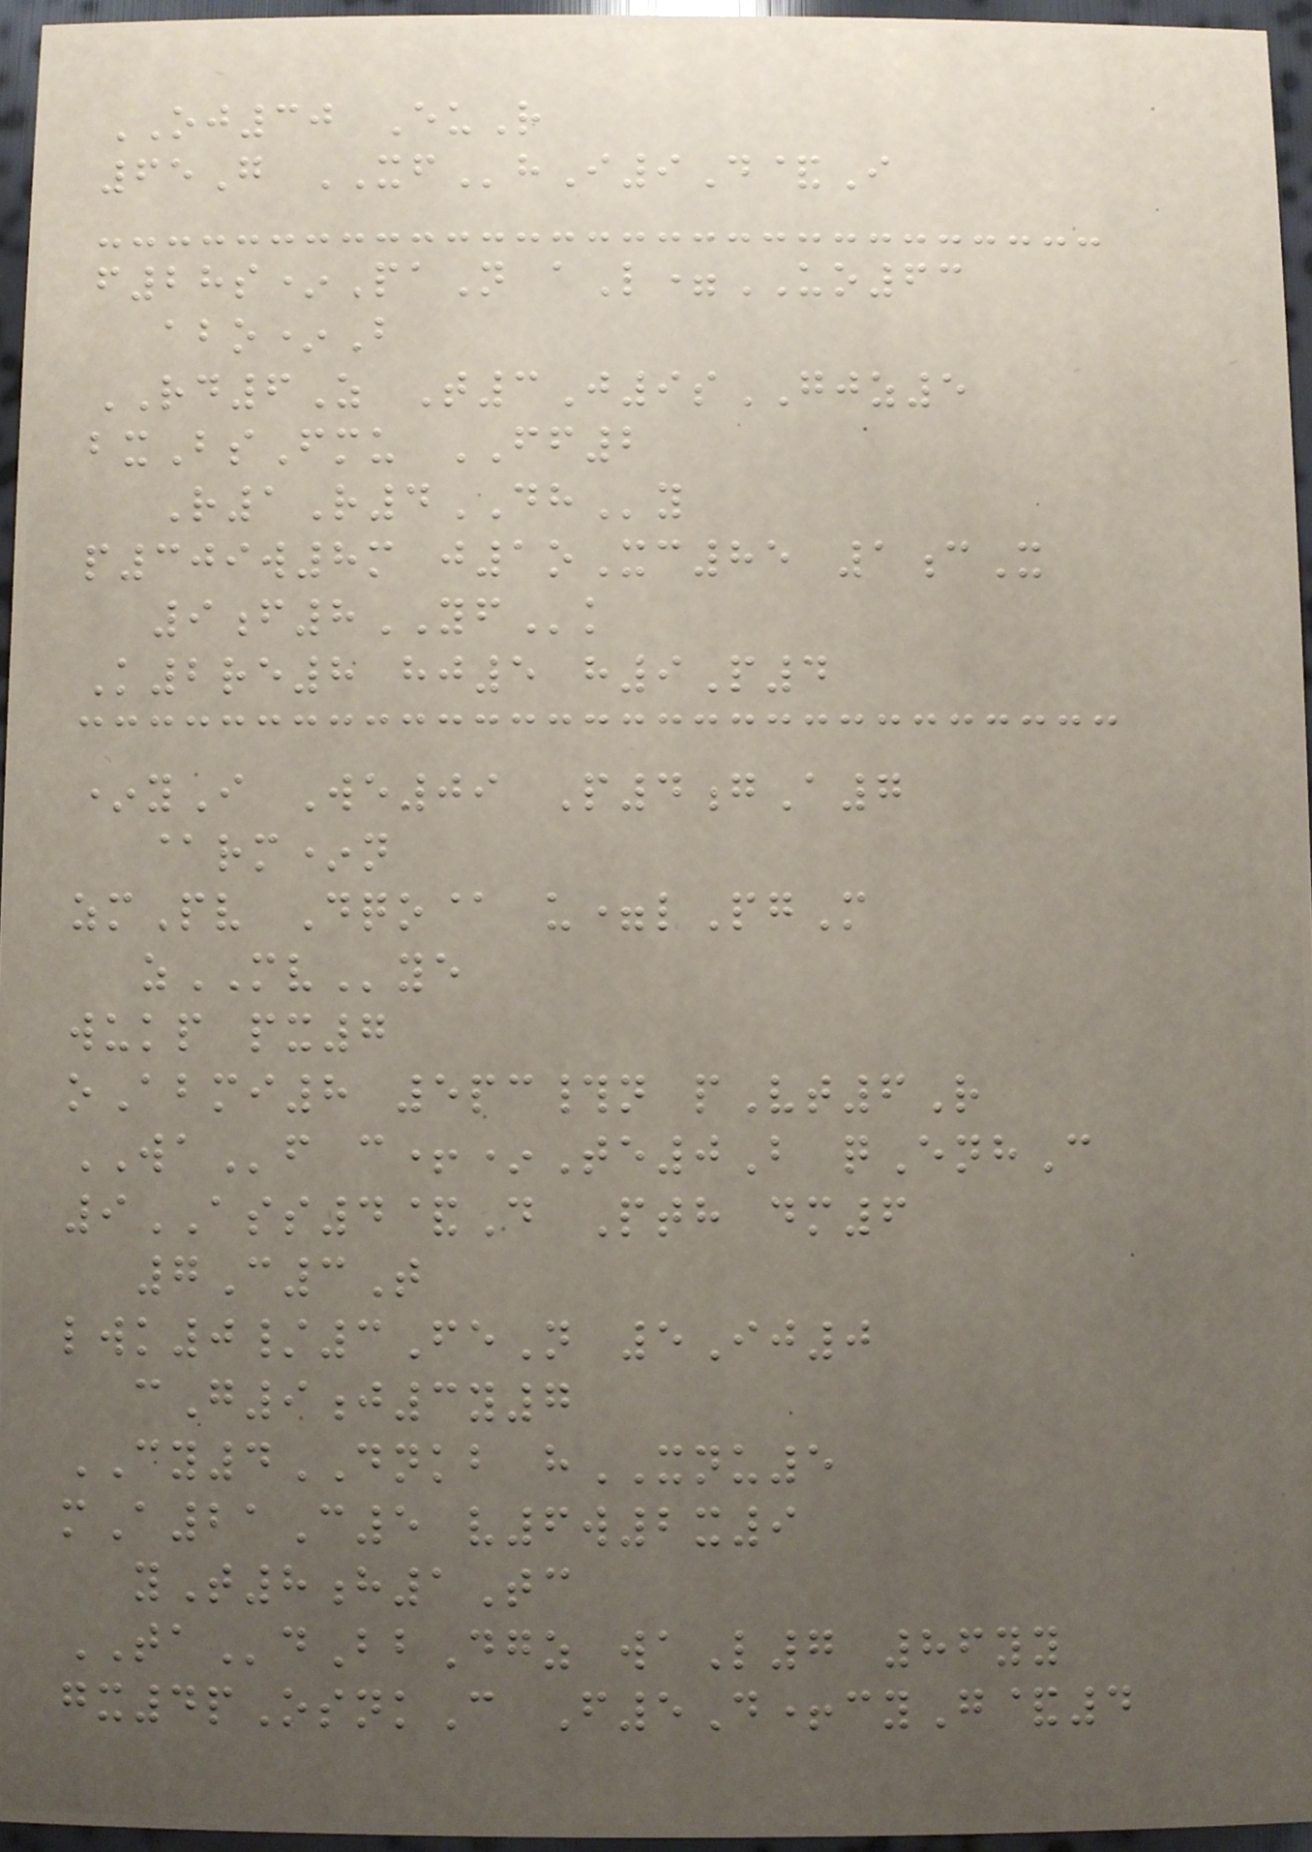OJ30 EuR
65G XFhI9D&I
f28s*PaN aL=UO63
abo*B
RD6Z T3J9sGJZ5
bxBsFmu FF2
R1R4DHy
p309w8m j1oXc85 1cX
9f8YFk
K2re8 hj5 h9P4
*yI We09 P4gA7
@rm*n
zmPv Dqo@ u=lPgM
zMVye
wukp px7
oAbmi8 5pc#n pVt6R
WAf c+*Te0B qEnhC
9ASS4&D Pth dm6
7C3T
lwk0/3FeN 5Ij0
cG9j3y7
CY4DNKB hXNU5
mA21C5 v6w2x9
yT8h1Tc
TAdBbDgz waL7 86yy
gx4pOsnkC F5D+cyG&4
